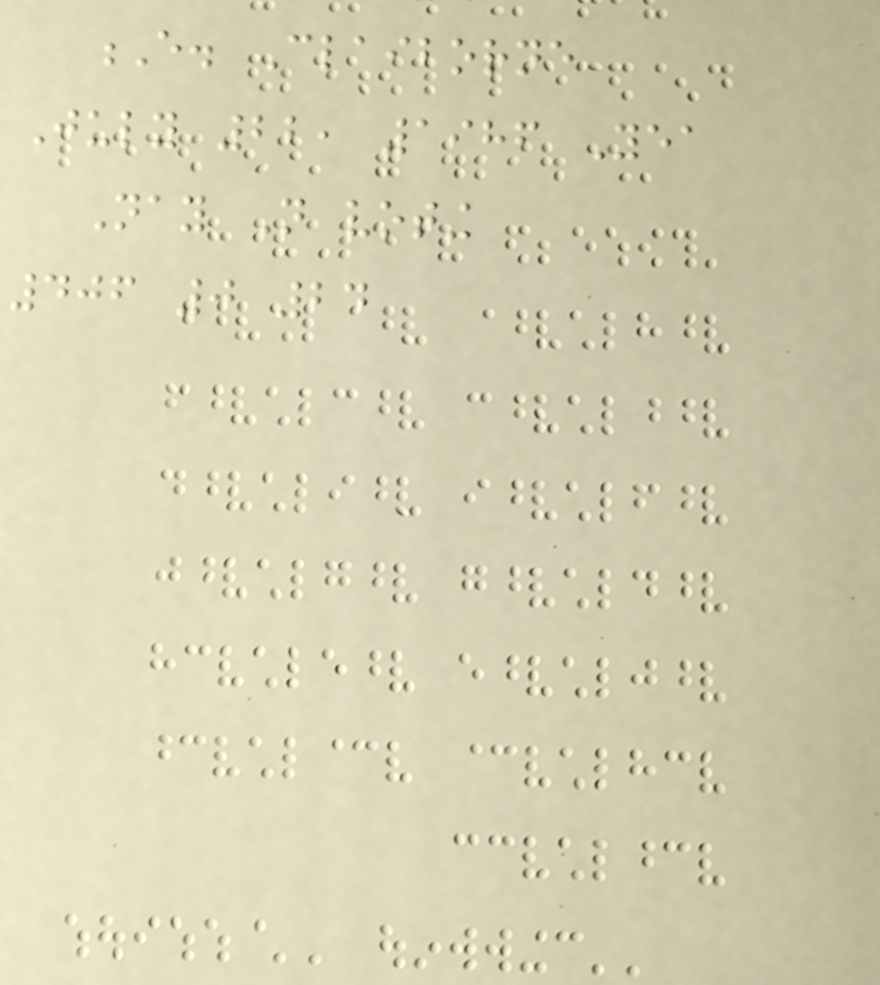E. Claiborne
July 22, 1986 Yea
Nay Not voting
406 0 24
